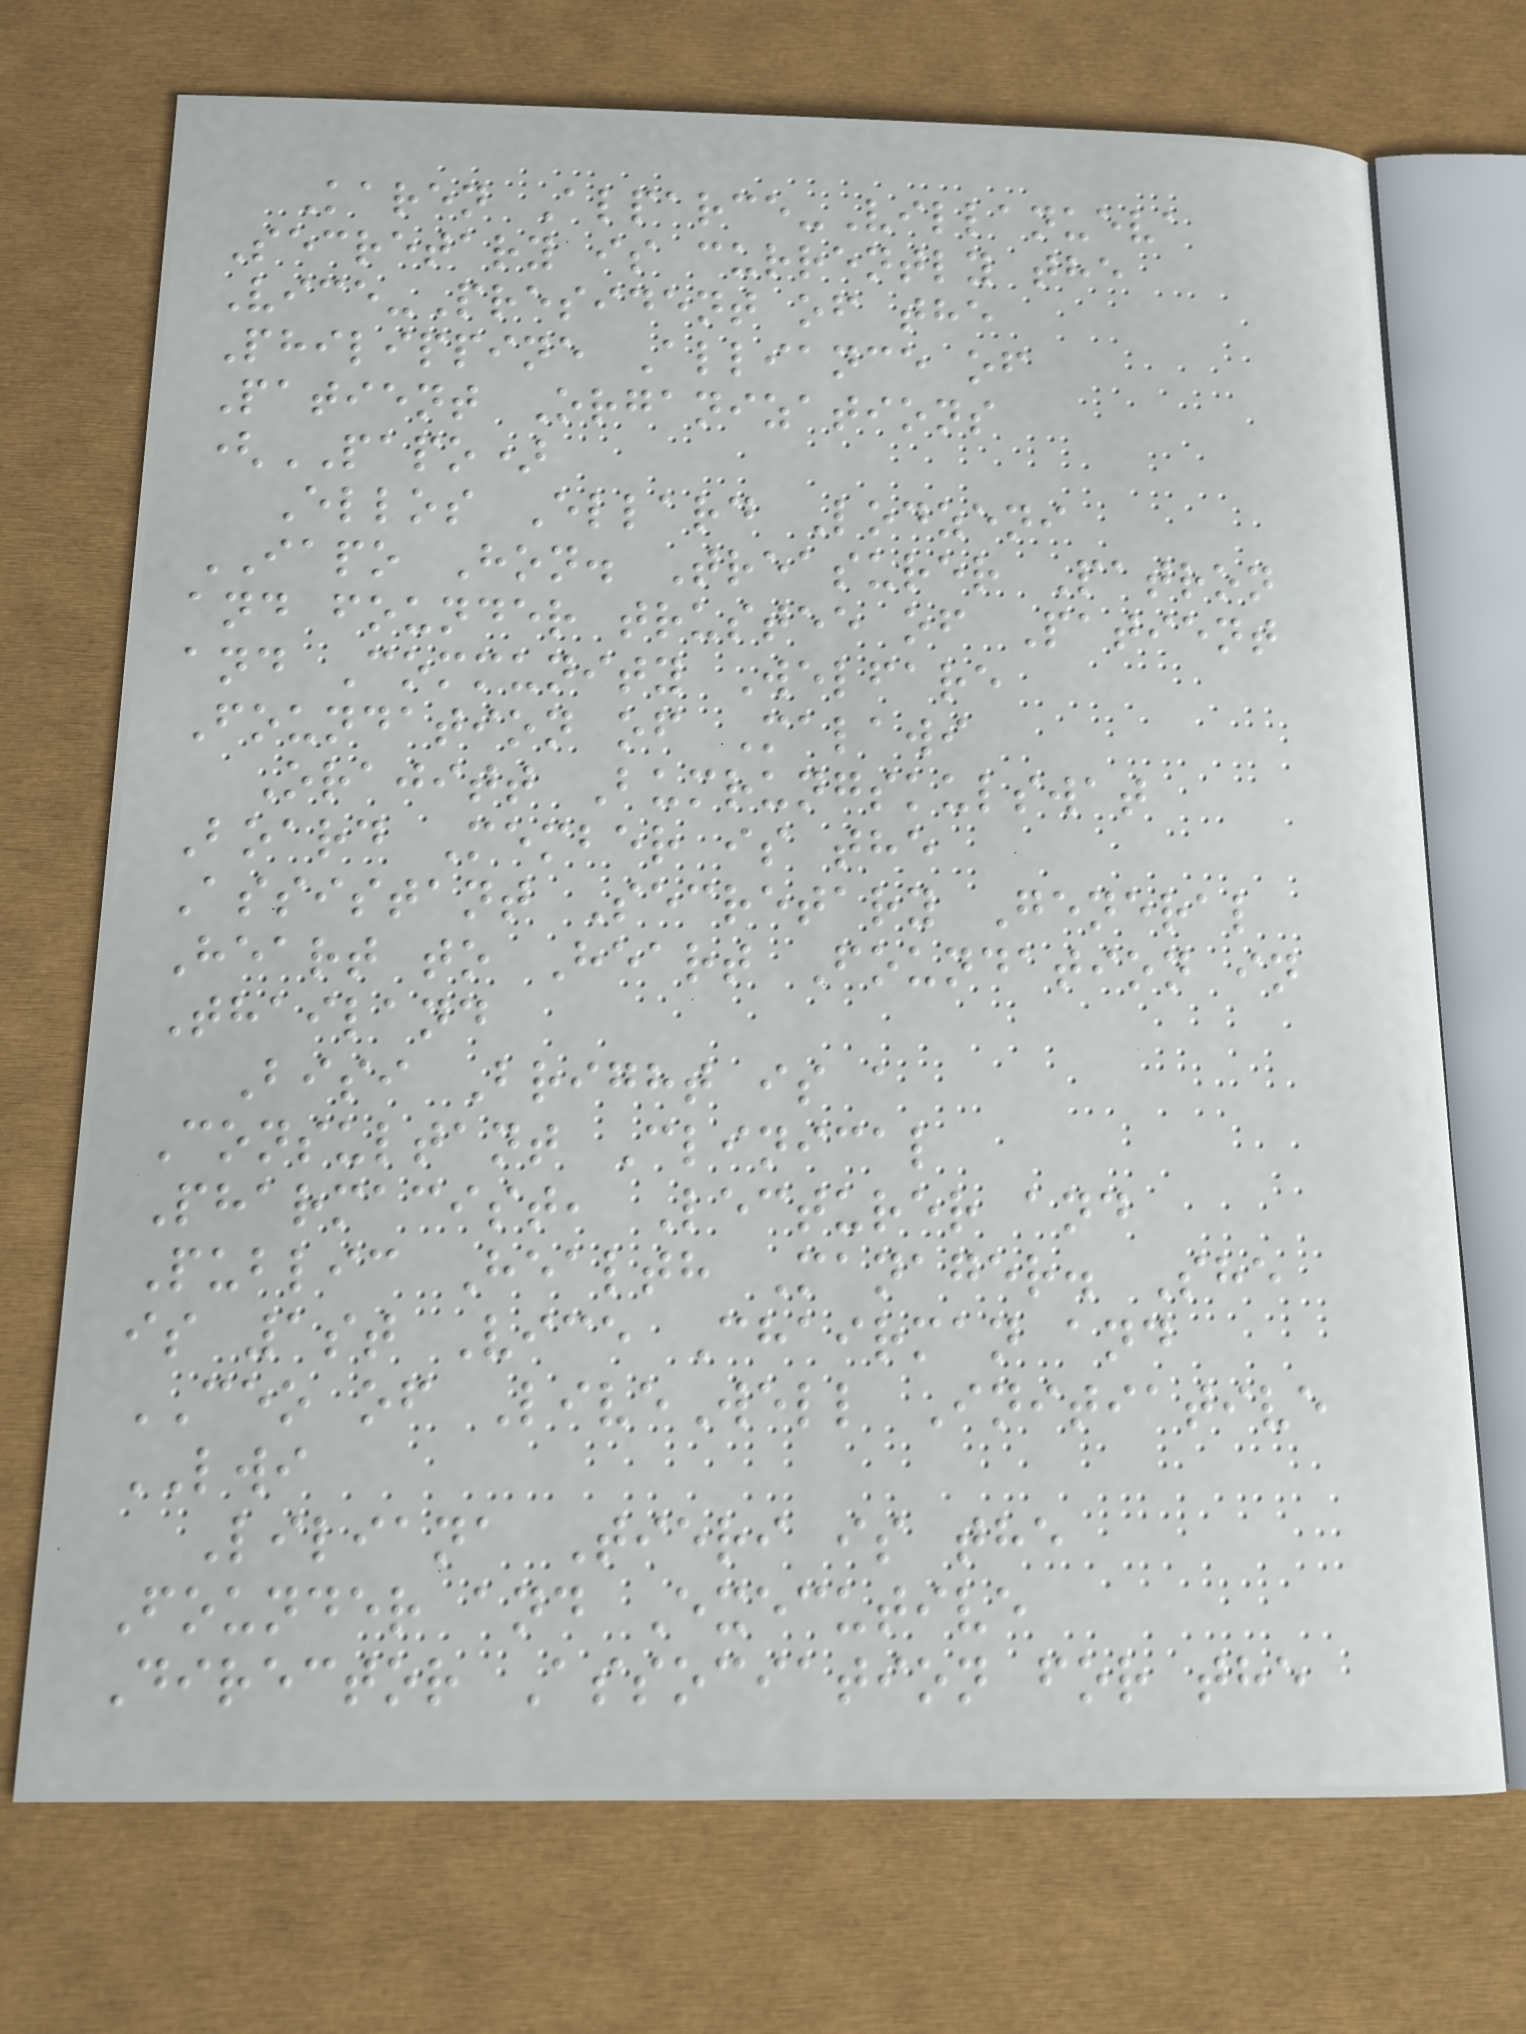Karen Alparce-Villanueva
Secretary is currently the
Vice-President of the
Philippine Alliance of
Patient Organizations
(PAPO)
Ellos Ellard Lodzeni
IAPO Hon. Treasurer Patron
and founder trustee of Patient
and Community Welfare
Foundation of Malawi
Orajitt Bumrungskulswat
Board Member is the
Assistant Secretary General
Heart to Heart Foundation in
Thailand
Bisi Bright is a
Consultant Clinical
Pharmacist, Lecturer and
Public Health Manager. She
is 1st Vice Chairman and
CEO of LiveWell Initiative
LWI
Liliana Tieri is the
Founder and Executive
Director Association for the
